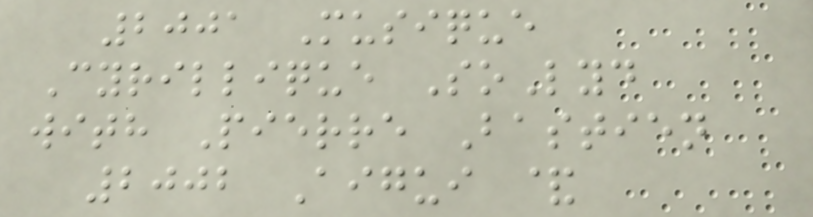2001 Musique
Cyrillique SoLyd
with Pierre Bastien
2002 Aigui &
